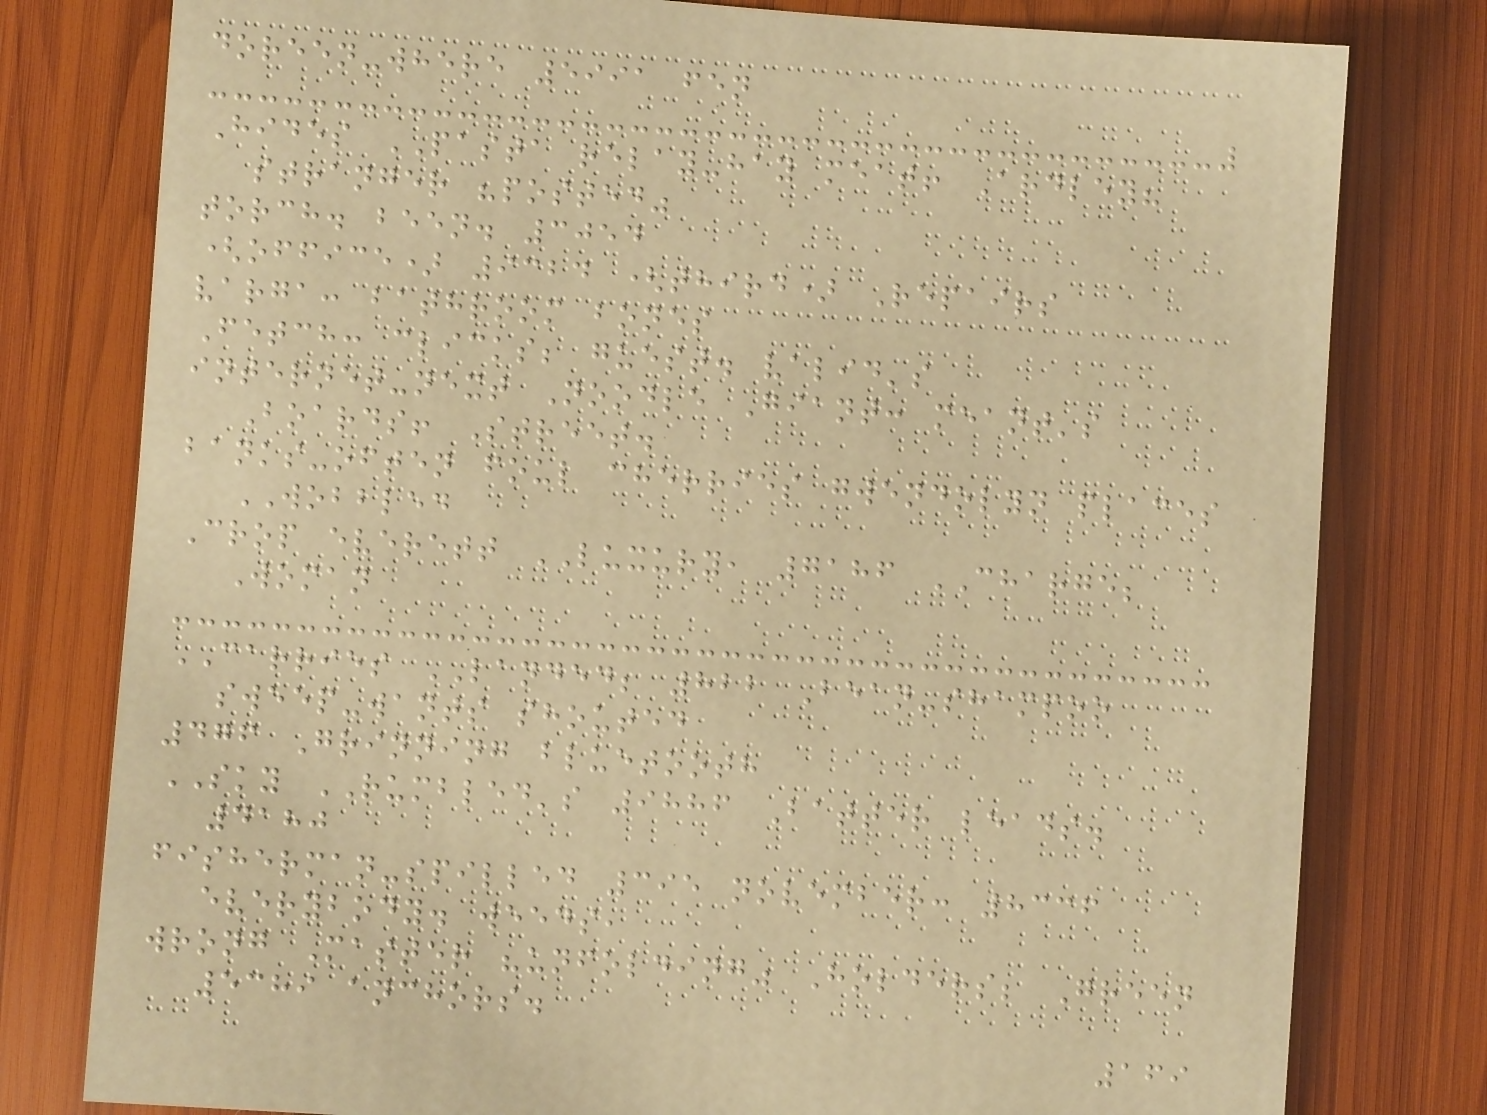doreen-where 5991 fen
Hides PASTA relay-hay meat! Ardley?
stranger "posted"
torch. been. 3054
(office) 9324 (third) Repairs
varga: bathroom bones
Fetch: clicks; guest. valid's
internet-next Noodle Giant: meant's
Boards! Street.
banks-often foul cherries gwendolyn places
WOBBLED
Crop everett LUXURY, 7186 CHARGE;
Woman
CARRIES LANDED; 822 Bean-shampoo
sweep-wants shouted
476 Grinning bluetooth
SKY RUMBLED's 9886 Batter leads.
4180
fisherman-spilled 395 november: 8336
everybody. weeds,
wrong Master "unfolding" Holders; Green
5389 anchors.
169
